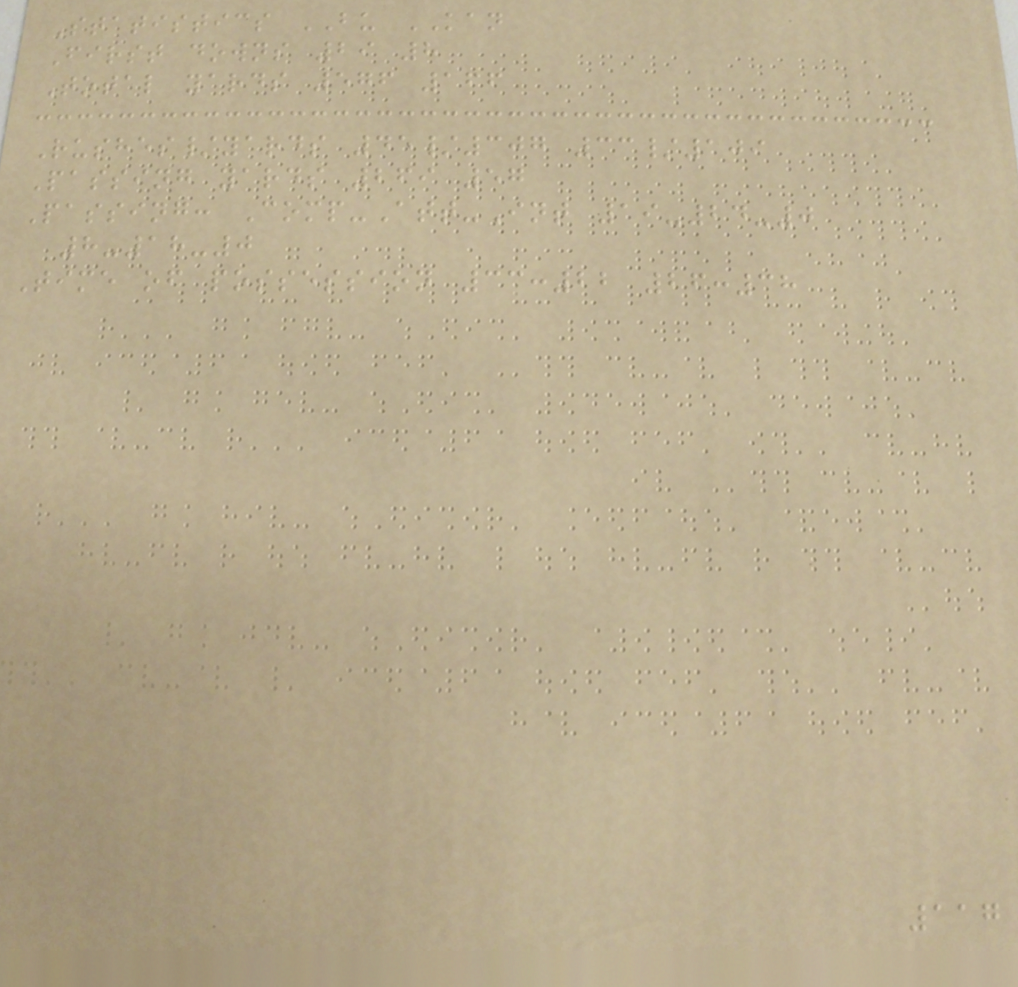Statistics BU KAN
First downs 29 8
Total yards 576 166
Rushes/yards 45/307 33/109
Passing yards 269 57
Passing: Comp-Att-Int 19-24-0
8-18-0
Time of possession 33:22 26:38
117
